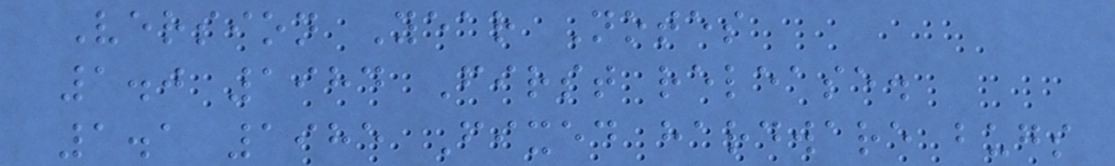Version Year Notes
1.0 1984 First release.
1.1 1985 Fixed hardware bugs
